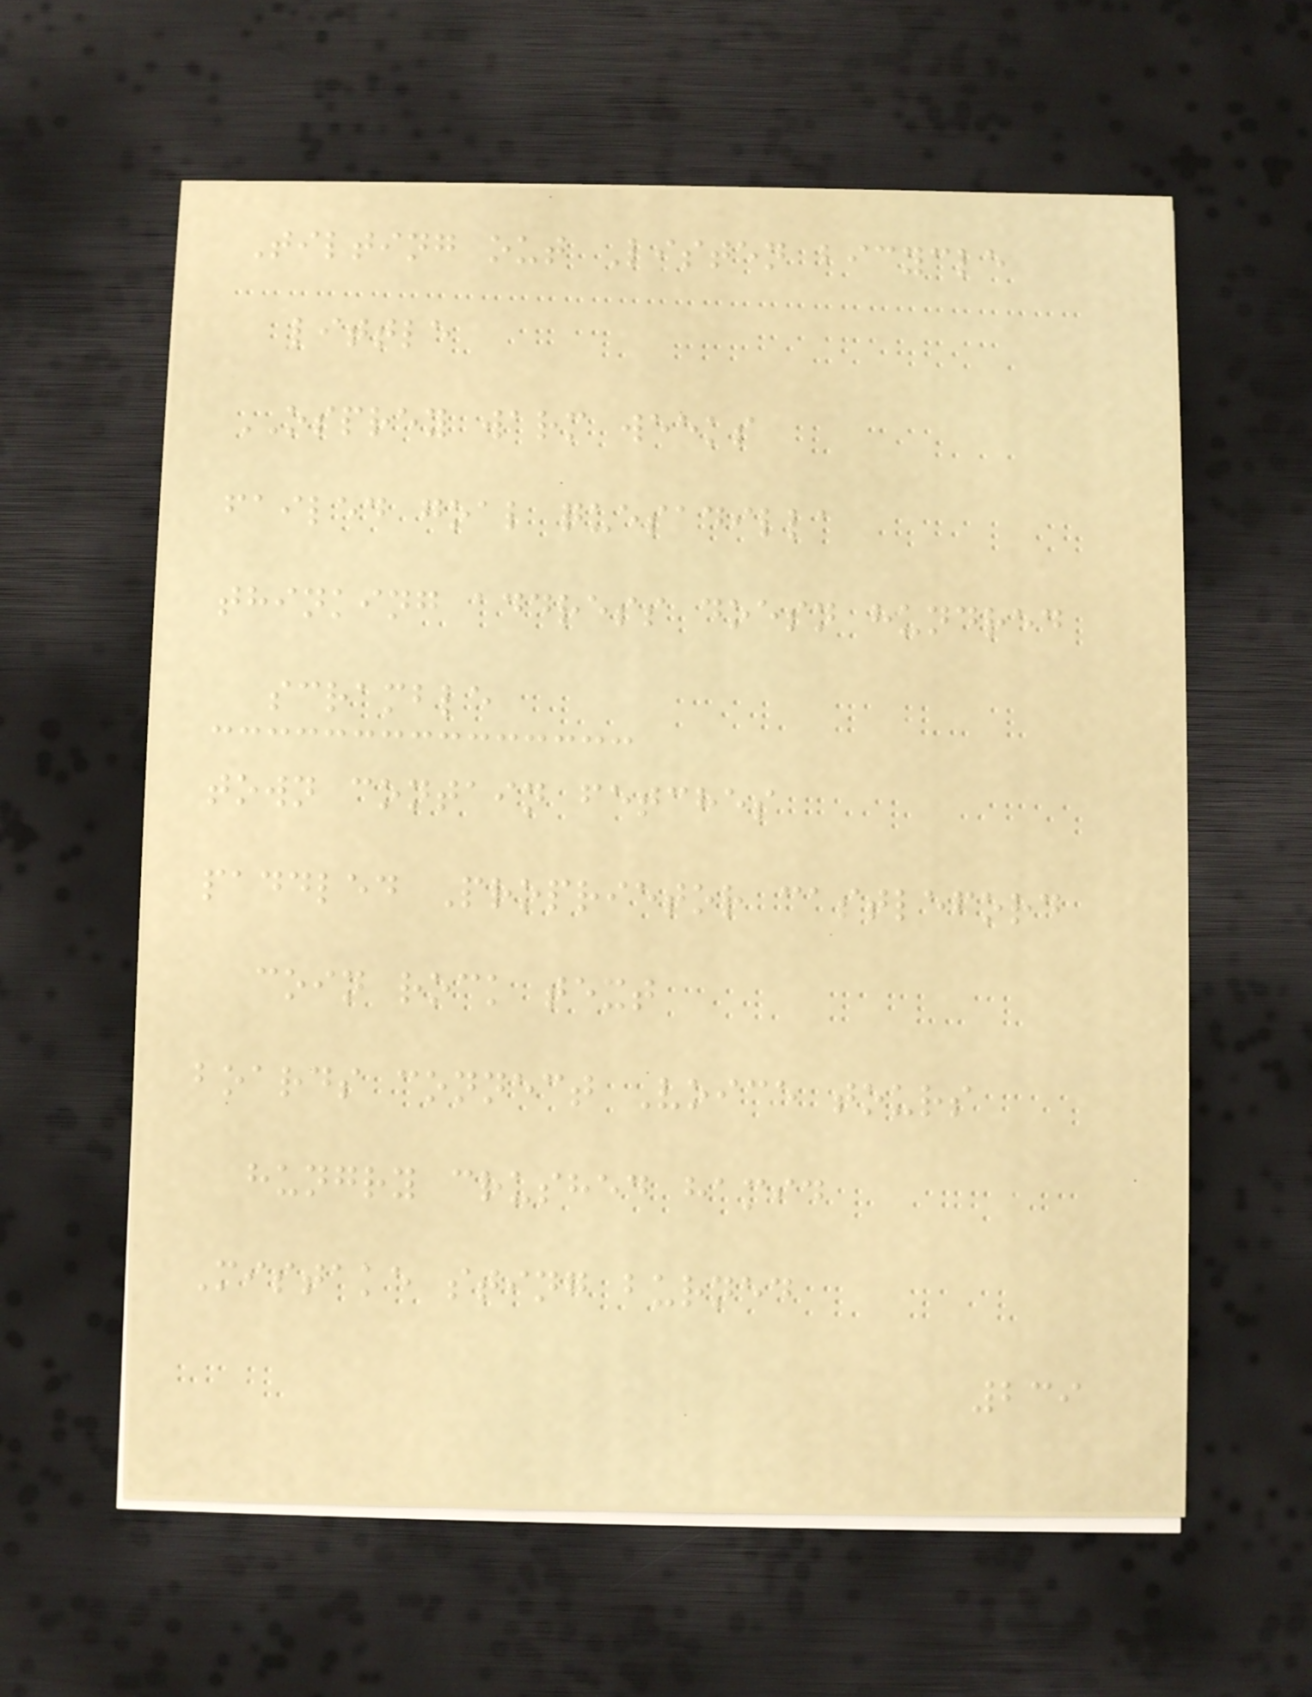Tilting out Listen bicycle
little
OSPREY warm weeks
failed goal quesadilla
thinking address doesn hundred
scramble
town contain fetches
paddled Proprietor castleford
coin rock text
boards connect Voice tours
hungry crushed hamid
Mistake sting burned
239
